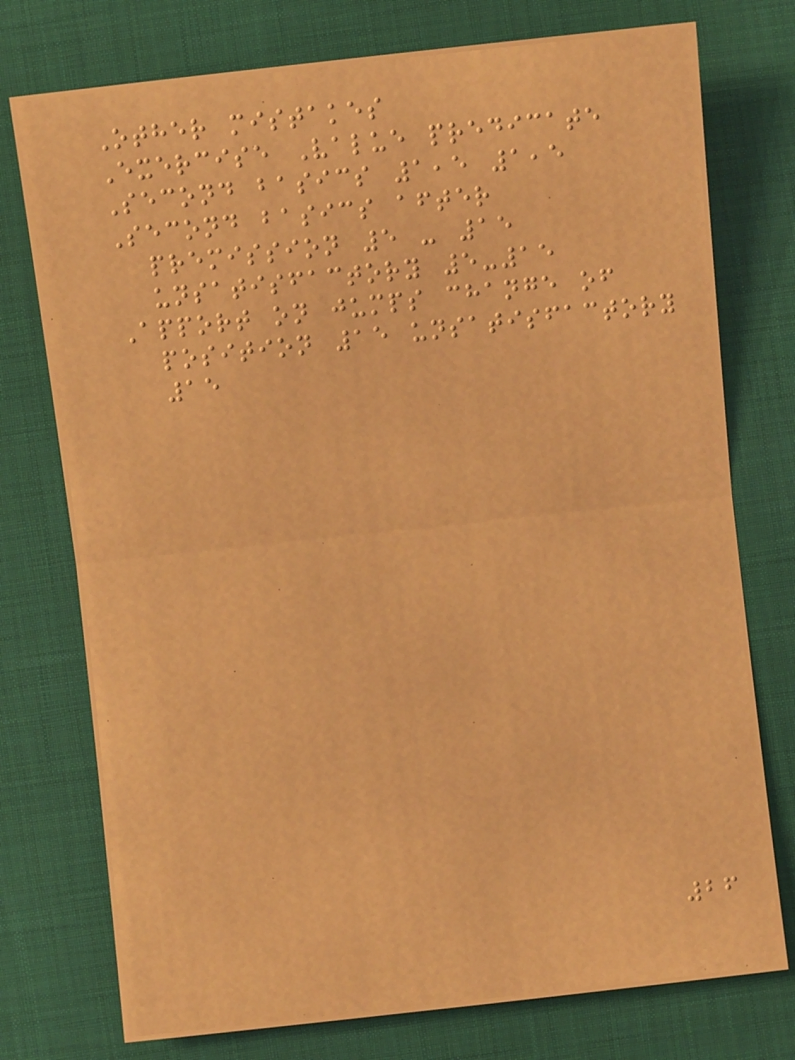Other mistakes
Exercise Value predicate
Second basics 1,5 1,5
Second basics after
premission 5 - 15
unsatisfactory 5-15
Apport on jumps change of
position 15 unsatisfactory
15
26
